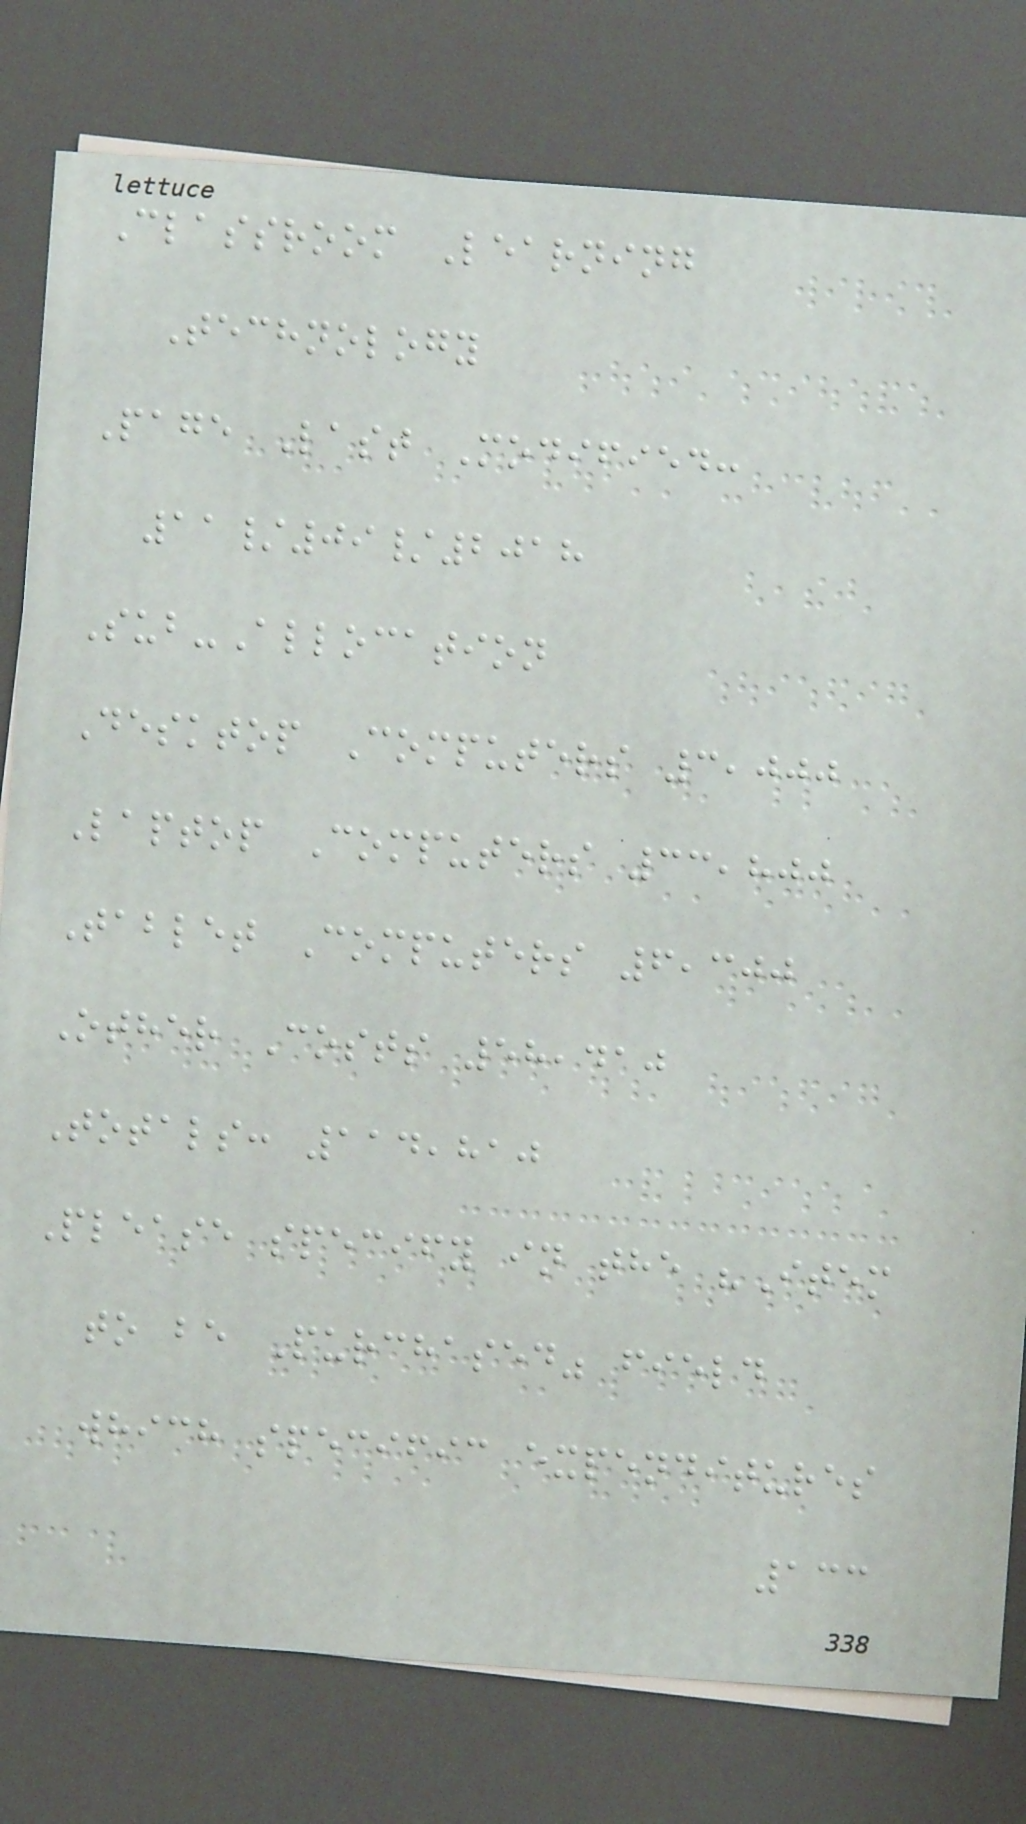Classroom Learning
Technology
Page Last Modified:
11/09/2018
Sub-Allocation
Desktop Computers 3,000
Laptop Computers 33,800
Tablet Computers 6,300
Other Costs 58,410
Totals: 114,810
Please specify in the "Item
to be Purchased" field
which specific expenditures
133
